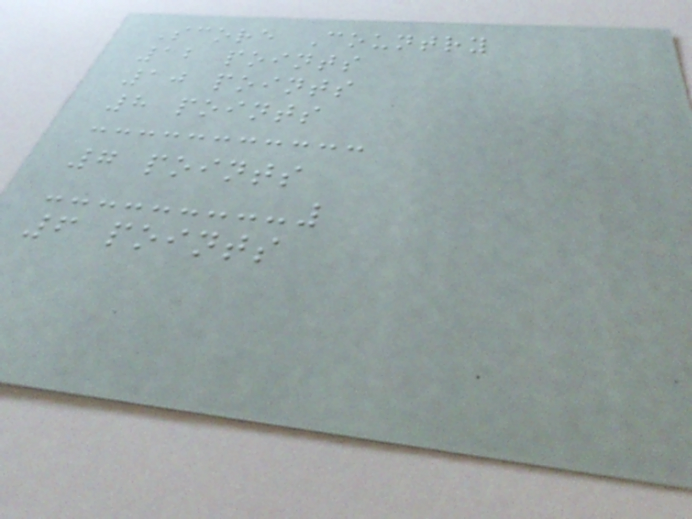Score Country
12 points
10 points
8 points
7 points
6 points
